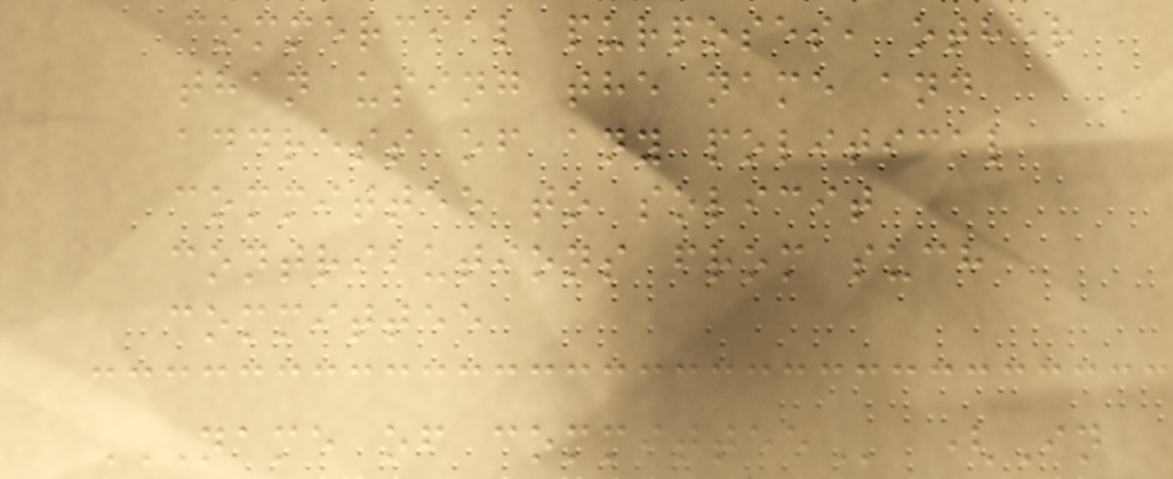commercial purposes, other
than using the name and
address of any political
committee to solicit
contributions from such
committee
NAME OF COMMITTEE (In
